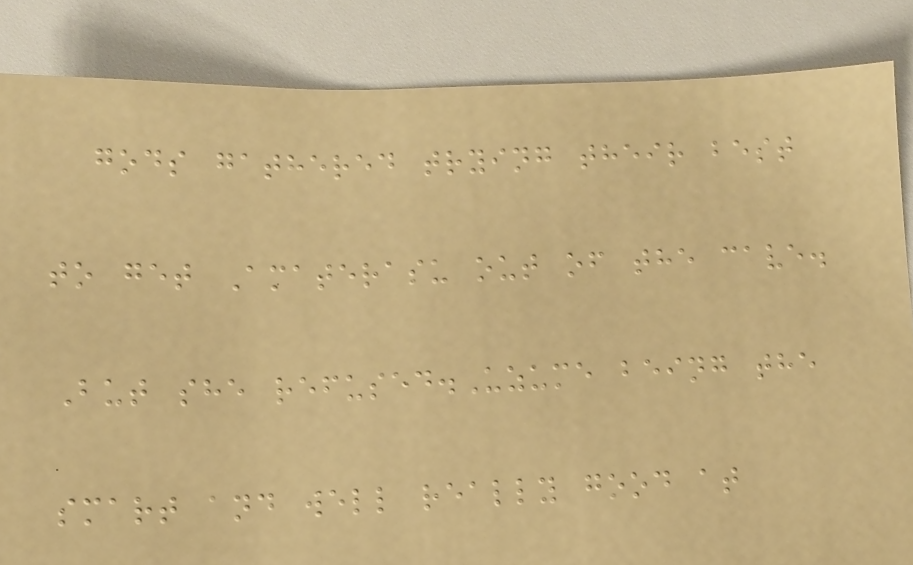gods gathered trying their best
to get Amaterasu out of the cave.
But she refused.Uzume being the
smart and well really good at
